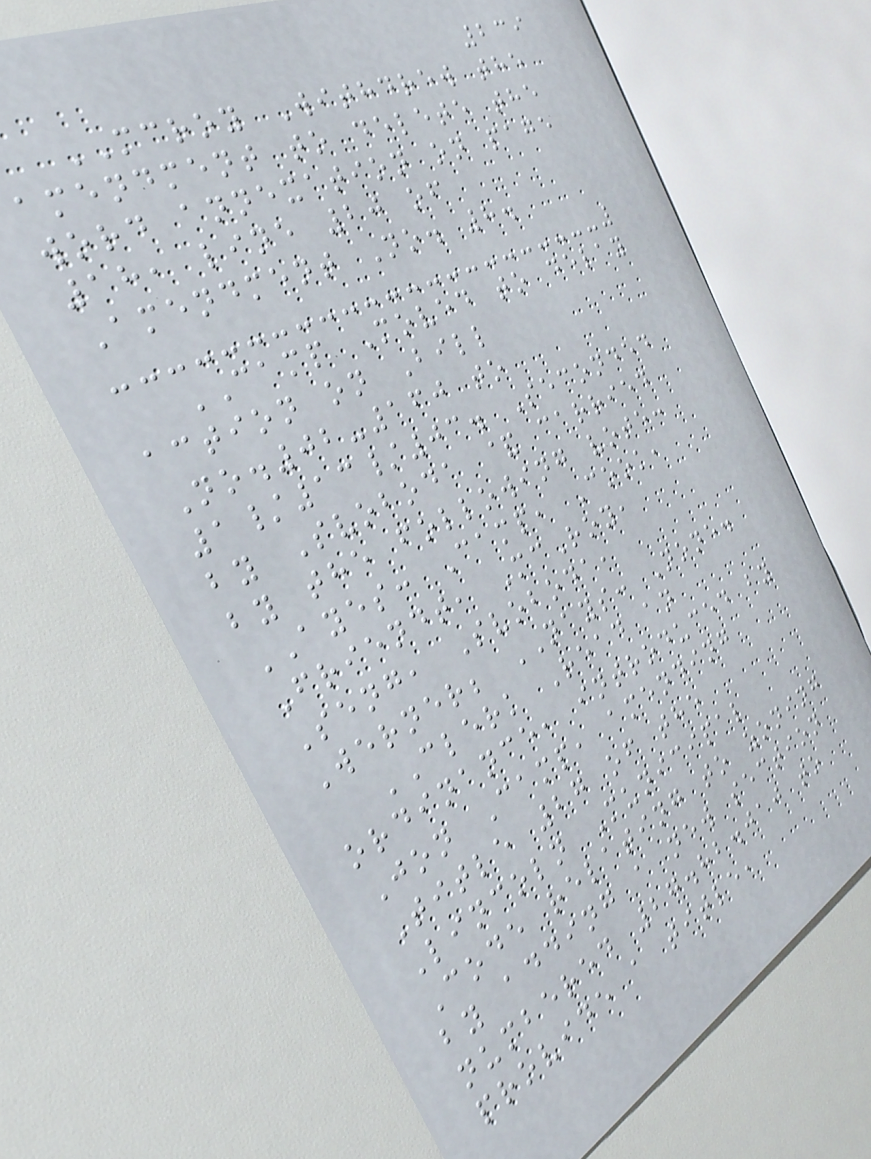239
MCROY Withdrew the
amendment to delete the
word annexation on page
18, line 20 of
Amendment No. 8.
CAMP Moved to delay
action on Bill
No.02-160 to
1/13/03. Seconded
by Svoboda & carried
by the following vote:
AYES: Camp, Cook,
Friendt, McRoy,
Seng, Svoboda,
Werner; NAYS: None.
CLERK Read an
ordinance, introduced by
Jon Camp, amending
Title 27 of the
Lincoln Municipal
Code relating to zoning
by adding a new section
numbered 27.82.010 to
provide a title,
